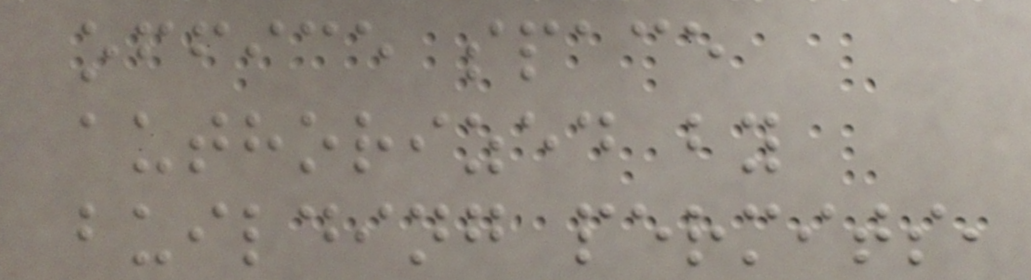office space
authorized by
building permits,
